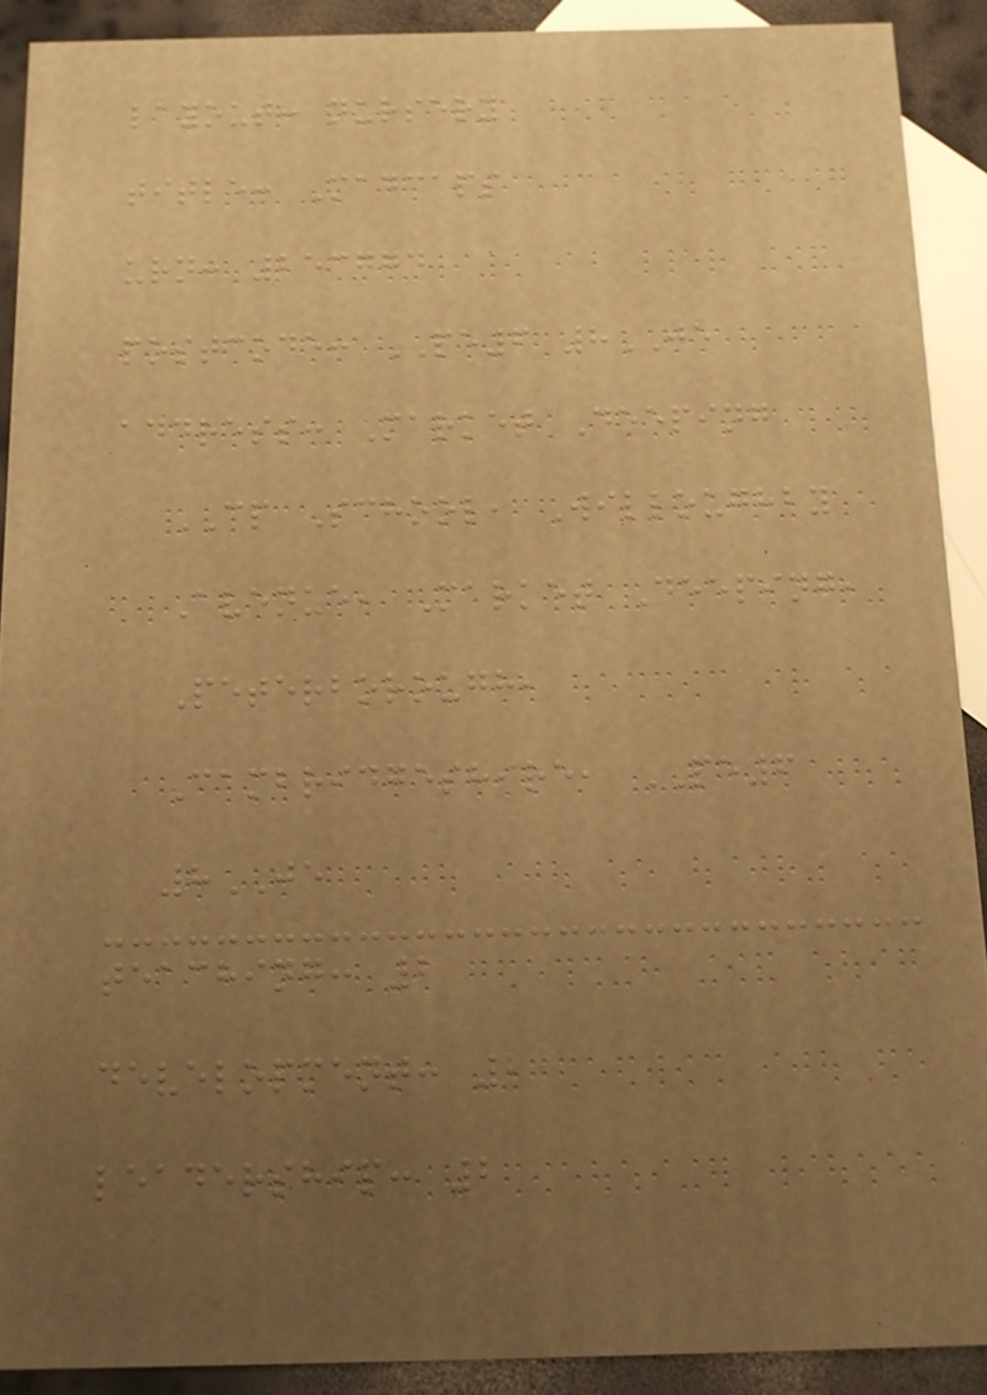layout: nursery
title: Madcaps
urn: 253774
postcode: PE6 8JE
address: Market Deeping
CP School, Willoughby
Avenue, Market Deeping,
Peterborough,
Cambridgeshire, PE6
8JE
teaching: 2
development: 2
leadership: 2
